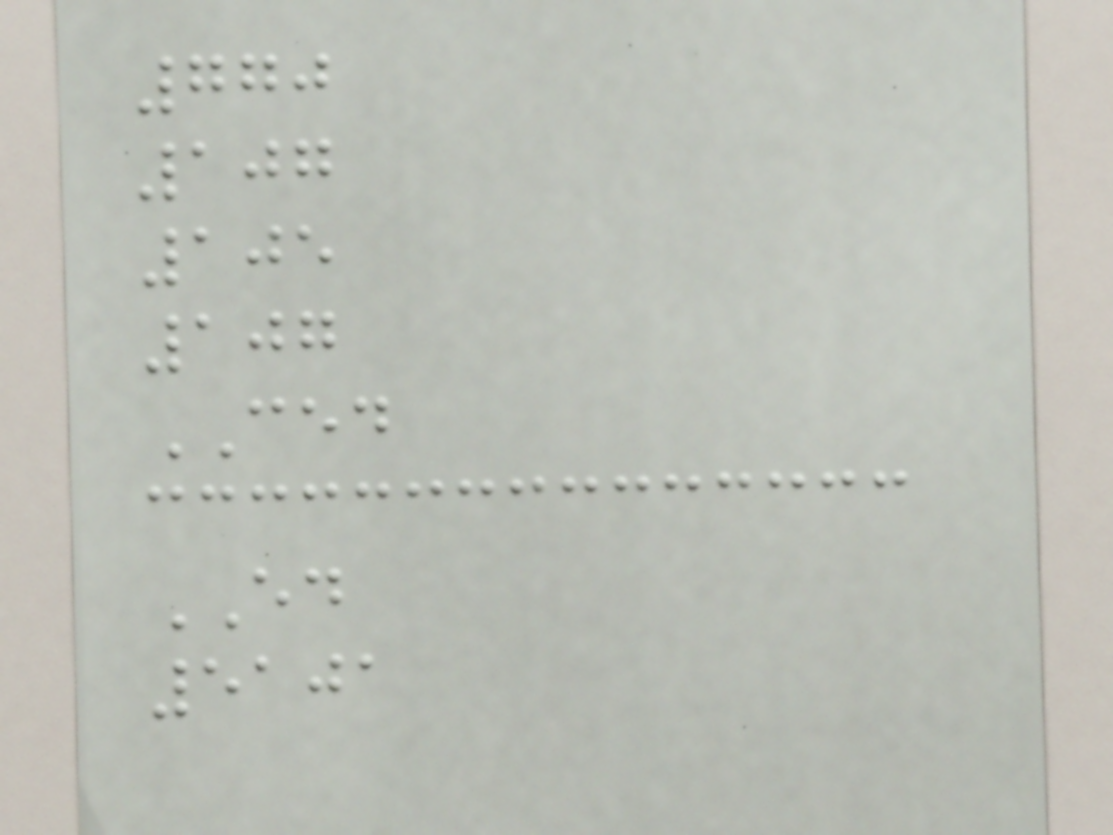770
107
105
107
CED
ED
5101
